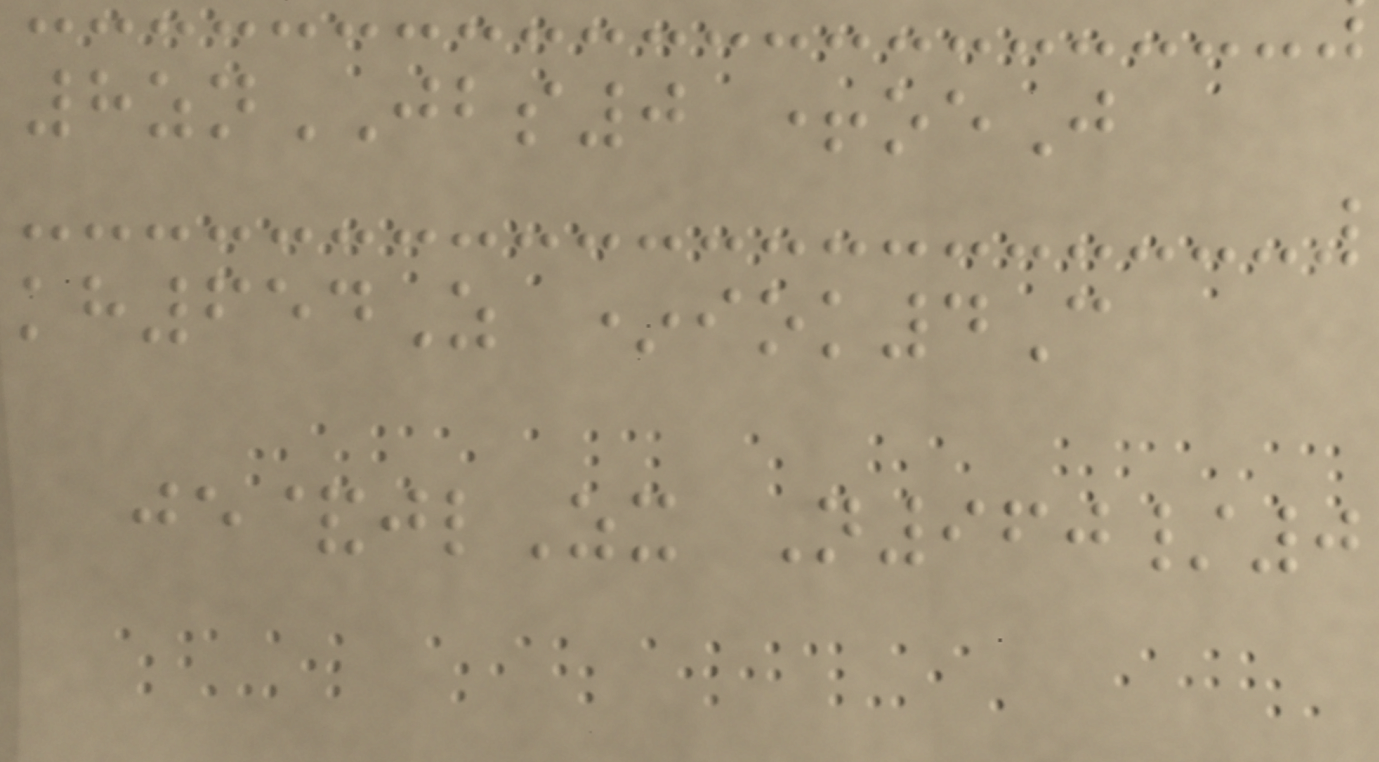8znJBS0 +oeJ
kh654Z *iok4C
je&jlZx N960/0
